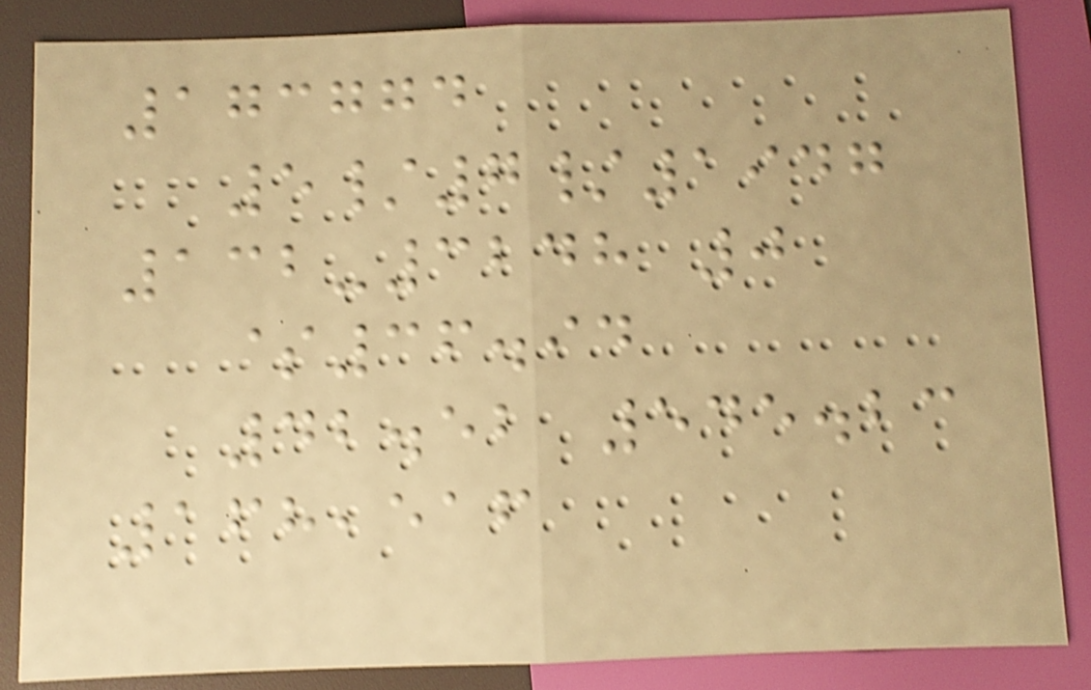173774
5/7/1947
132-3248 0
$36.94
42.52 545.23
168,516
